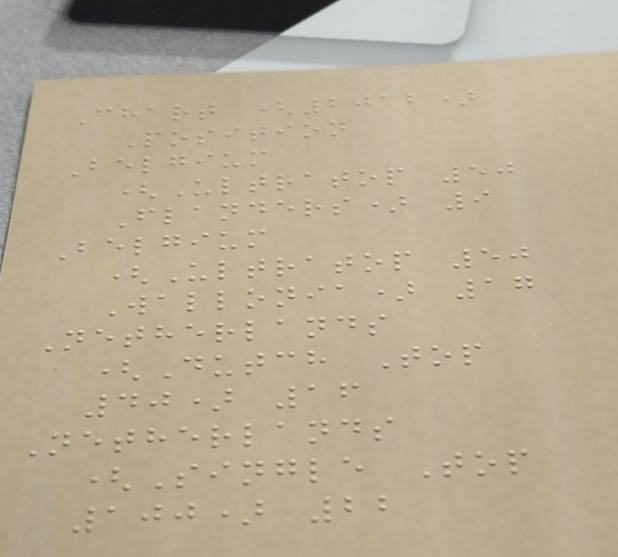Chart (2012)
Position
Belgium
(Ultratop 50
Flanders) 9
Belgium
(Ultratop 50
Wallonia) 17
Netherlands
(Dutch Top
40) 16
Netherlands
(Single Top
100) 22
